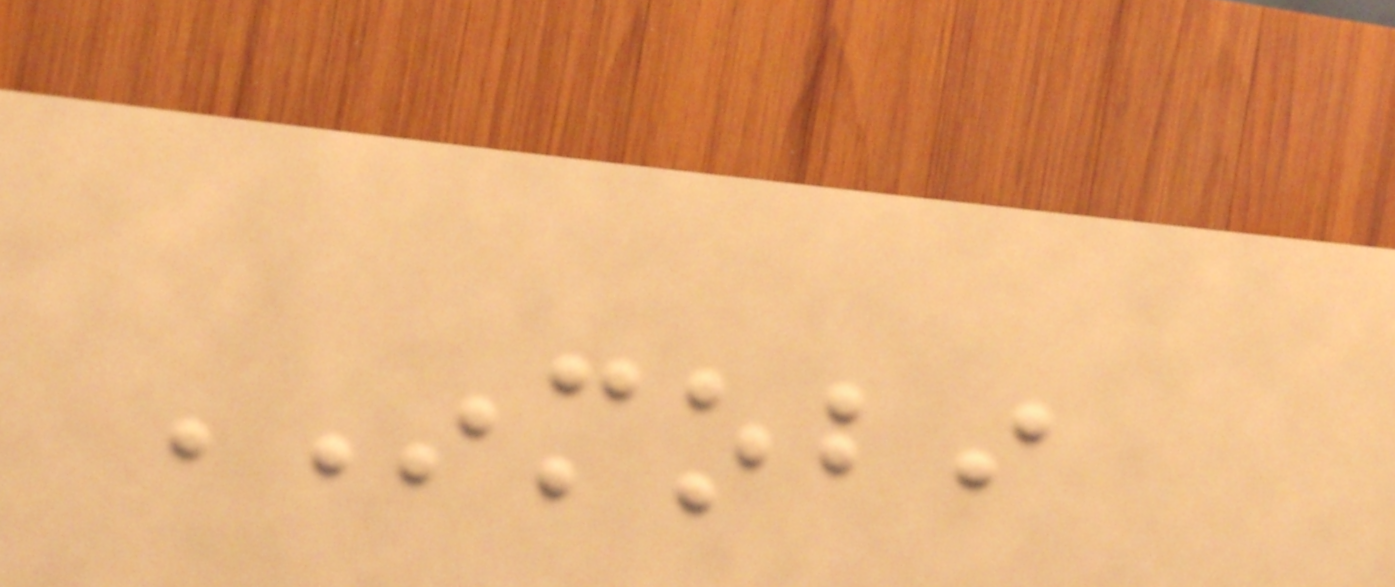INMOBI
